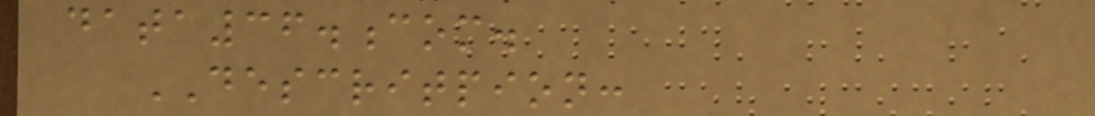data36.com.
DESCRITPION:
